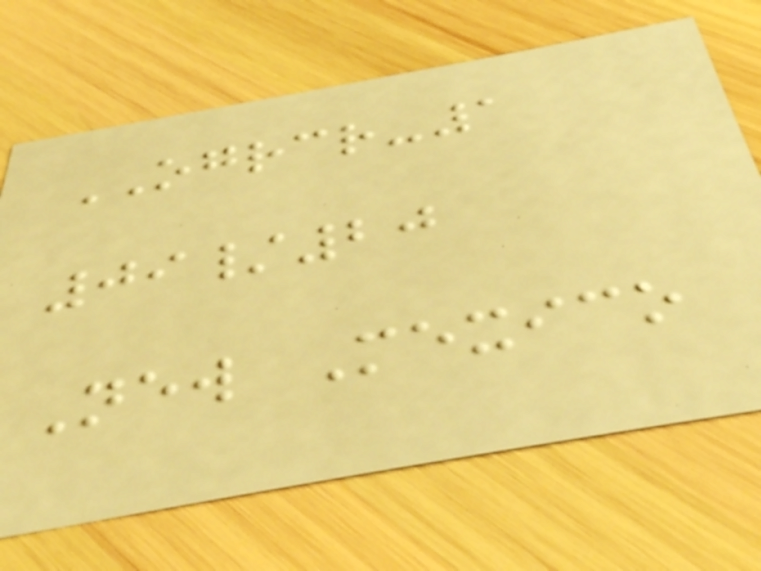OGRCR-1
09/20
New Mexico
